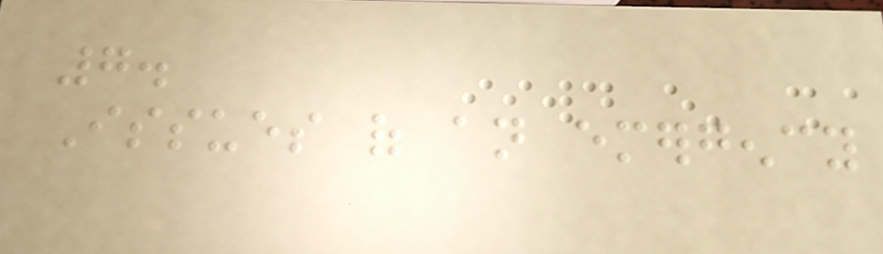7.
Issues of an emergency
